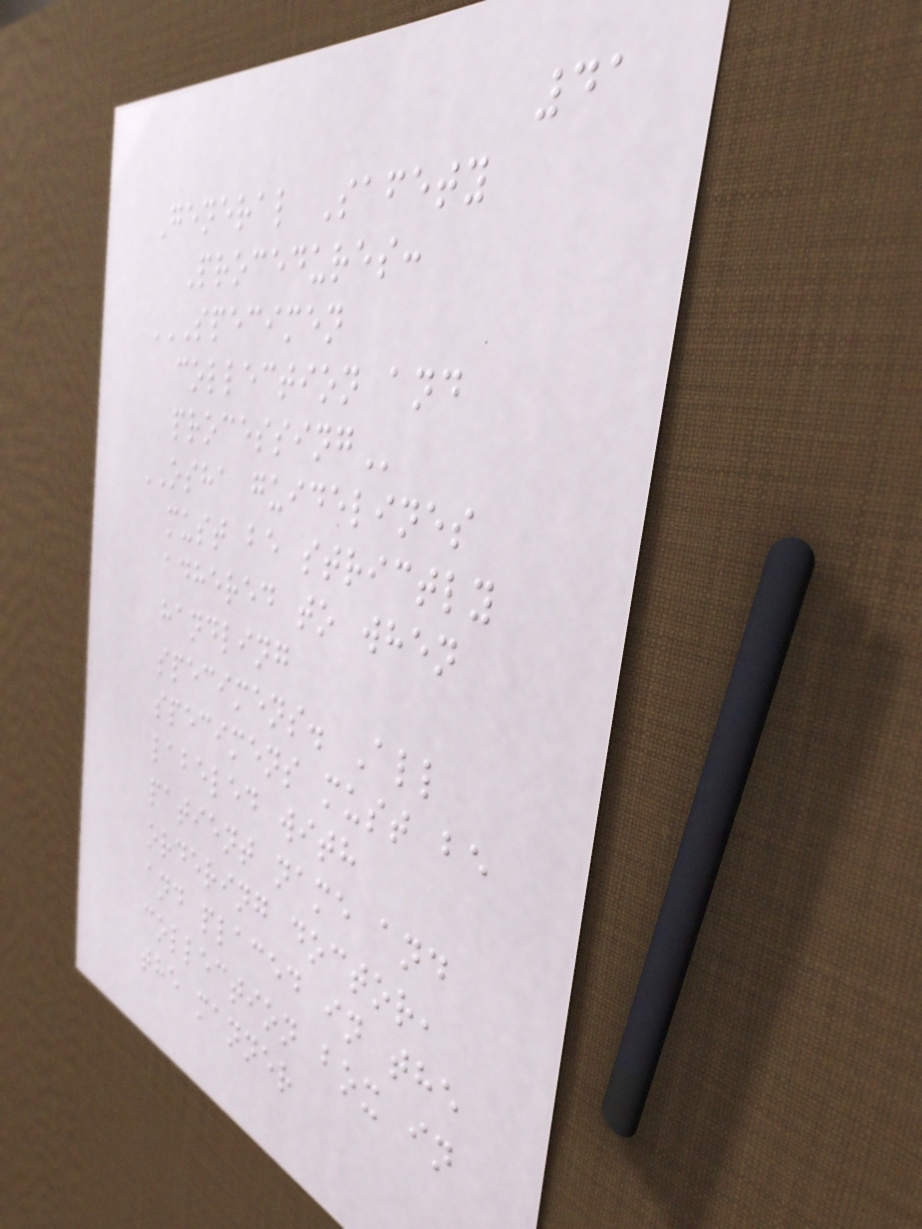41
General Safety
Procedures:
SPECIMEN
COLLECTION AND
PROCESSING
OSHA guidelines
must be strictly
adhered to when
handling
specimens. All
specimens must be
labeled with
patient name and
ordering doctor,
and placed in the
collection box in
the manner
